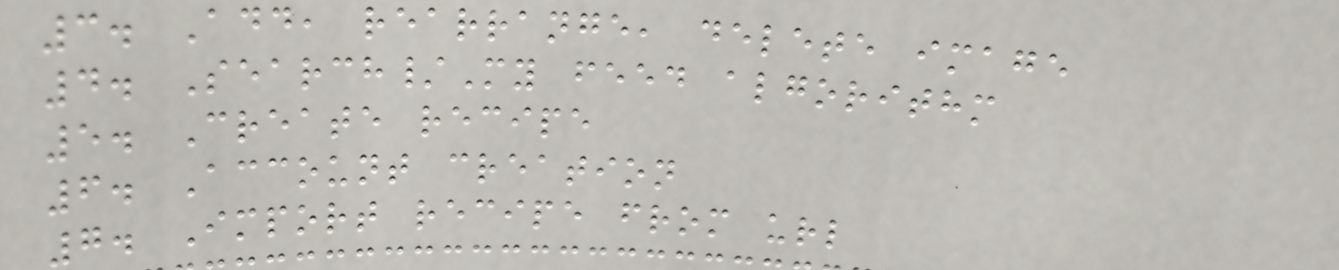3. Add, rearrange, delete image
4. Search/My feed algorithm
5. Create recipe
6. Account creation
7. Import recipe from url
